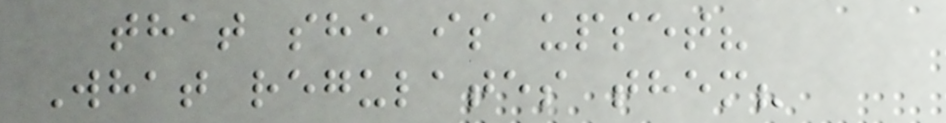that she is upset?
What regulates them?
